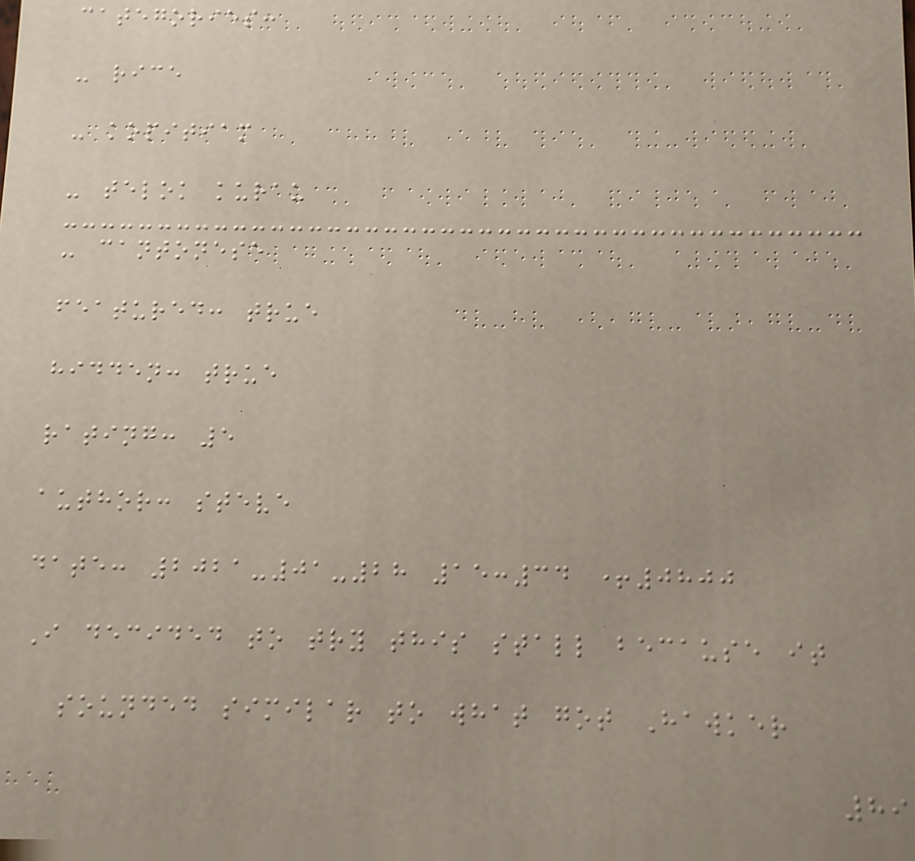categories:
- rice
- kopitiam
- telok kurau
- cantonese
featured: true
hidden: true
rating: 5
author: steve
date: 2021-01-28 15:34 +0800
I decided to try this stall because it
sounded similar to what got Hawker
89
